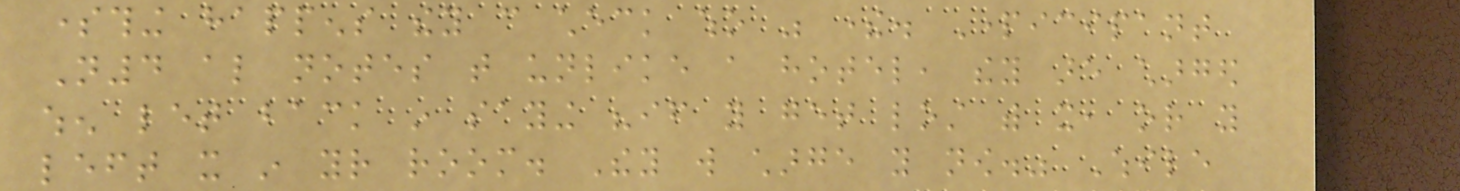something happens they can check who was there. Participant
N4 also notes that unlike a hotel, they are charged
when let back in saying "if you get lost with it, or you
left it in your room. They will charge you now." While
